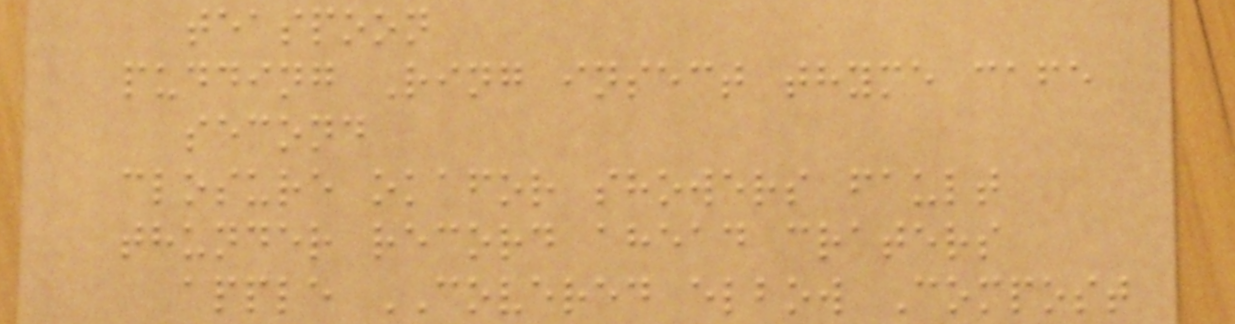teaspoon
pudding Ring insect thyme cafe
second
closure okafor showers fault
thunder record ahead craters
apple COVERED elbow Compost
